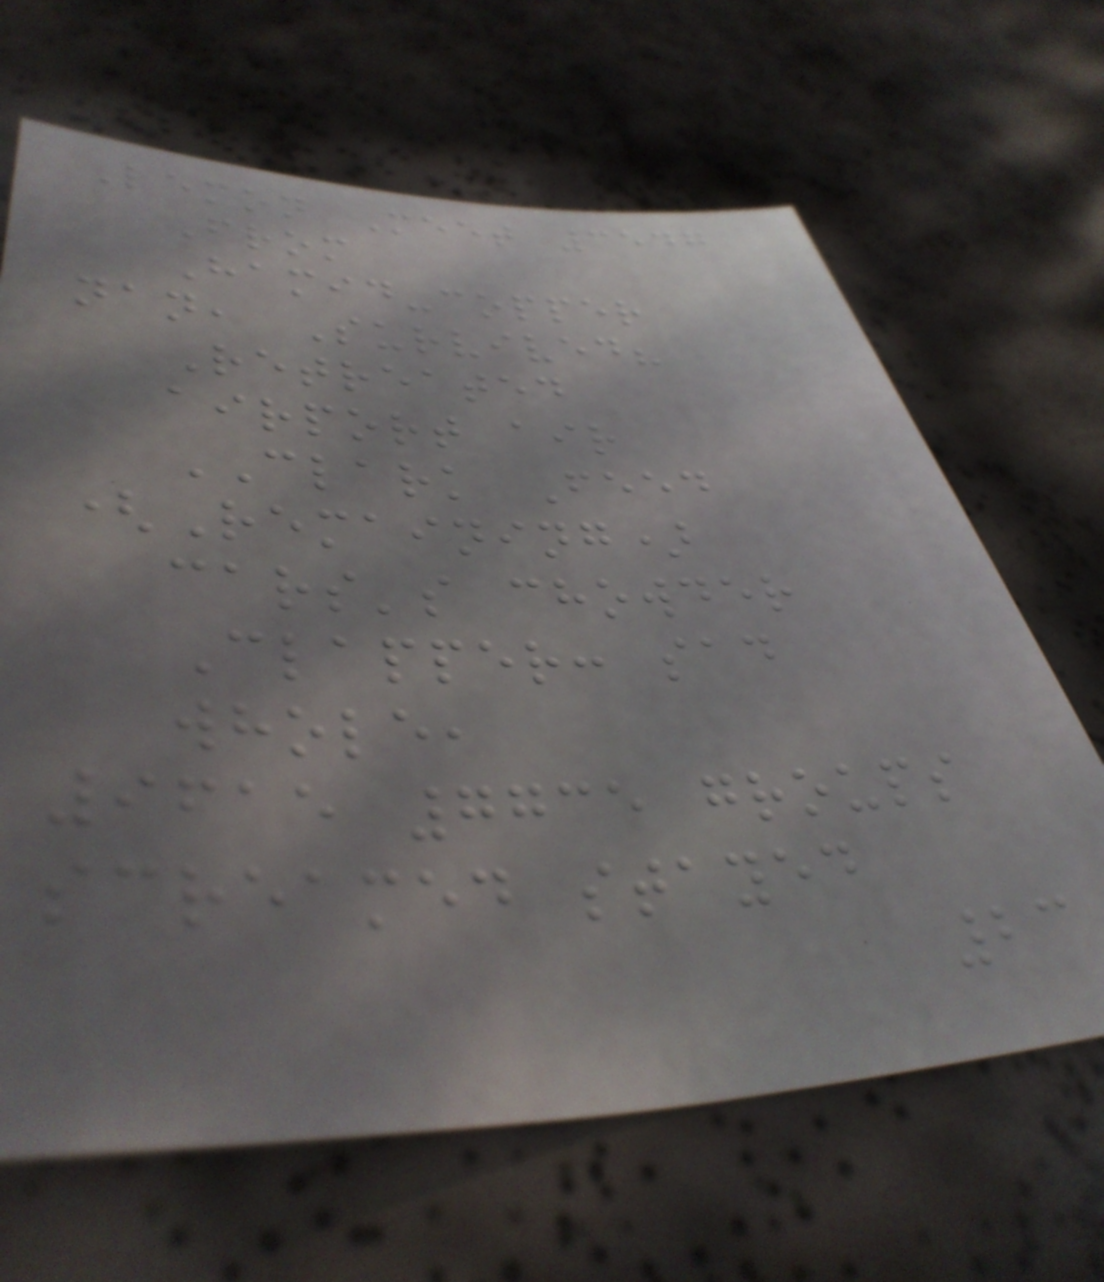Lemon Meet 3547
From
Hamid-copper
nan, Survived?
Retreated
airport air
CLARK Feed
(Remaining)
cars's chowder
Clapper: sad
whole,
9615 7735 groups
screamed stayed
23
